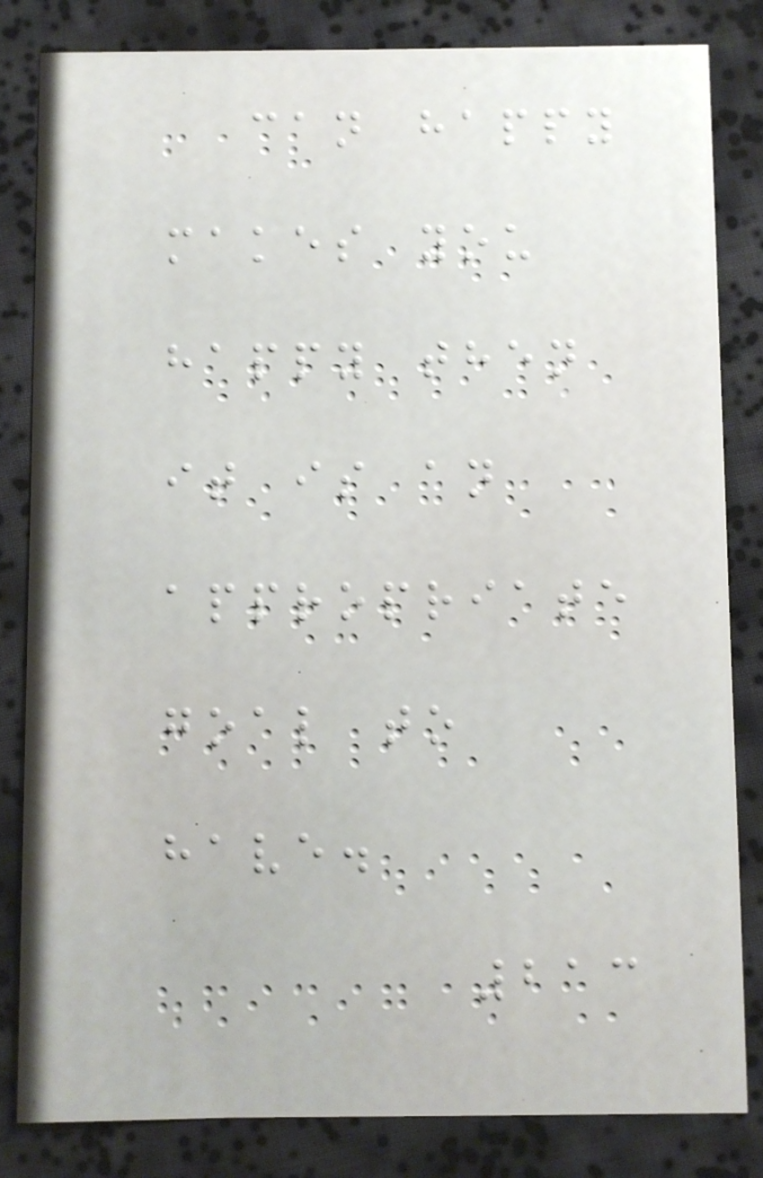can happy
makes you
happy then
it is an
appropriate
goal to
have.
213
